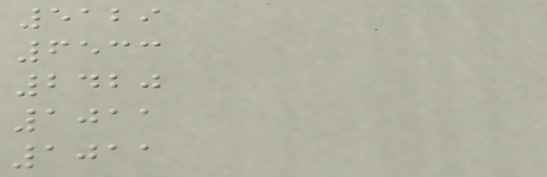5129
6533
2420
1011
1011
